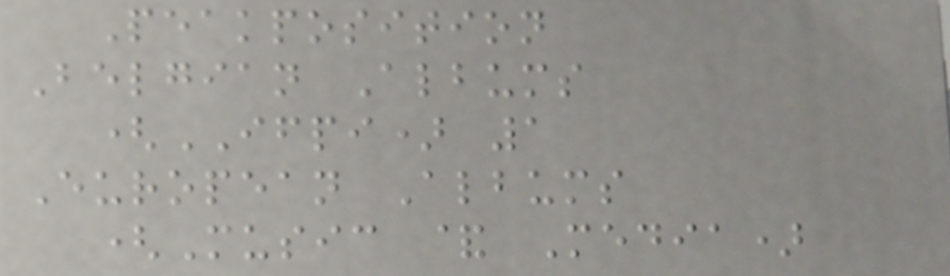Peakposition
Belgian Albums
(IFPI) 1
European Albums
(Music & Media)
